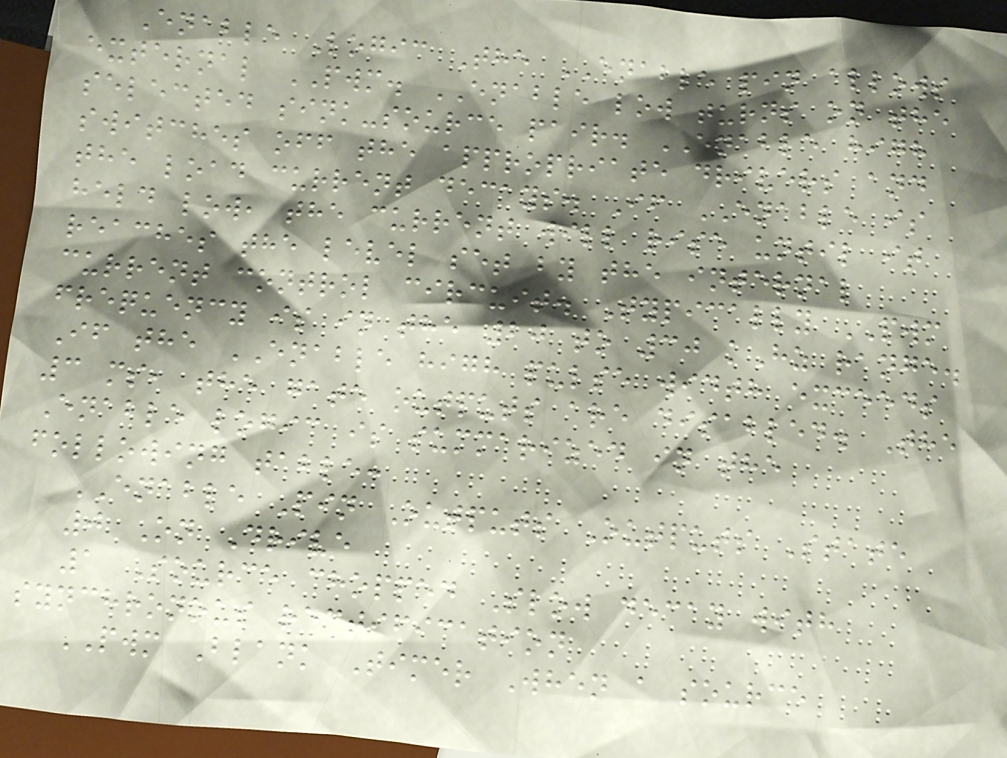Enable Logic The ENABLE pin allows
external PWM. ENABLE low turns on the
selected sink-source pair. ENABLE high
switches off the appropriate drivers and
the load current decays. If ENABLE is
held low, the current will rise until it
reaches the level set by the internal
current control circuit. Typically PWM
frequency is in the 20 to 30 kHz range.
If the ENABLE high pulse width exceeds
3 ms, the gate outputs are disabled. The
Enable logic is summarized in the
following table:
ENABLE Pin Outputs Outputs State
0 On Drive
1 Source chopped Slow decay with
synchronous rectification
PWM Blank Timer When a source
